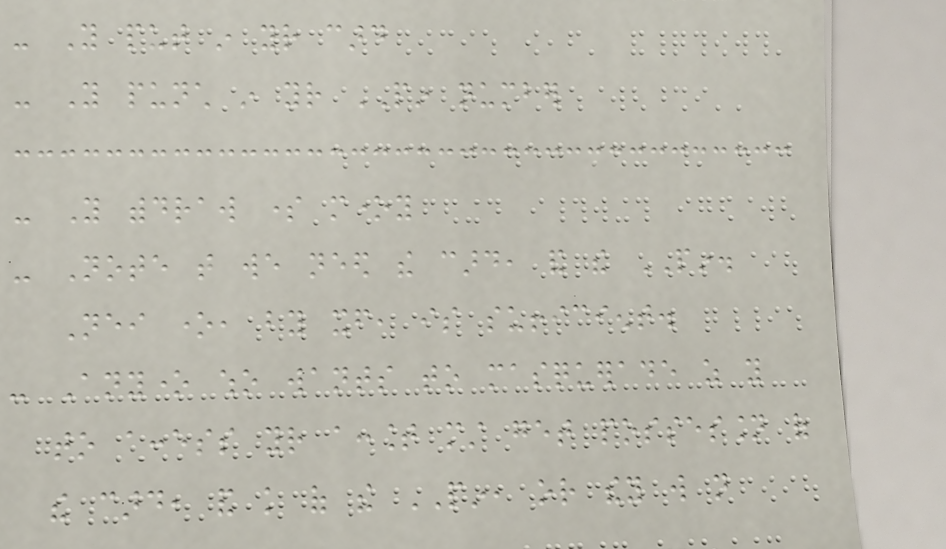- You put in your card
- You punch in your PIN number
- You withdraw some money
- Note that we need the card, and the PIN.
Neither one, by itself, is sufficient.
- Anyone who wants to masquerade as you
to access your account must get possession of
the card, and knowledge of the PIN, or they will not
